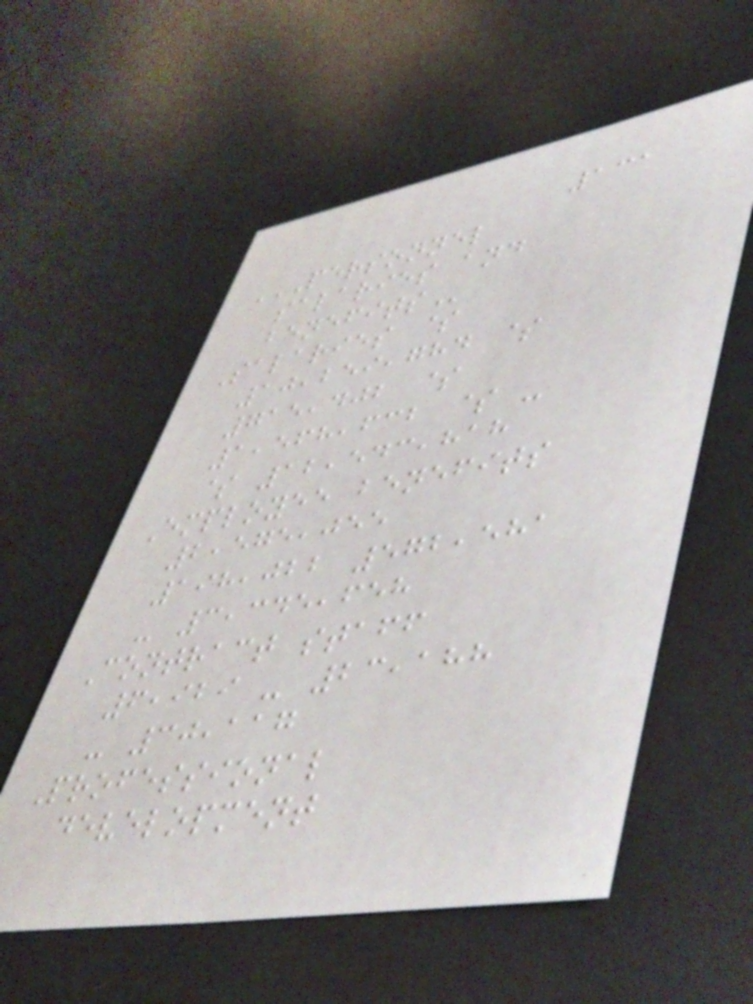131
PERSONNEL
SALARIES AND
BENEFITS
Salaries $
10,259,784 $
715,402 $
1,568,632 $ -
$ 12,543,818
Employee benefits
2,575,055
198,022 572,581
- 3,345,658
Contract staff
6,929 - 23,188
- 30,117
Professional
development
